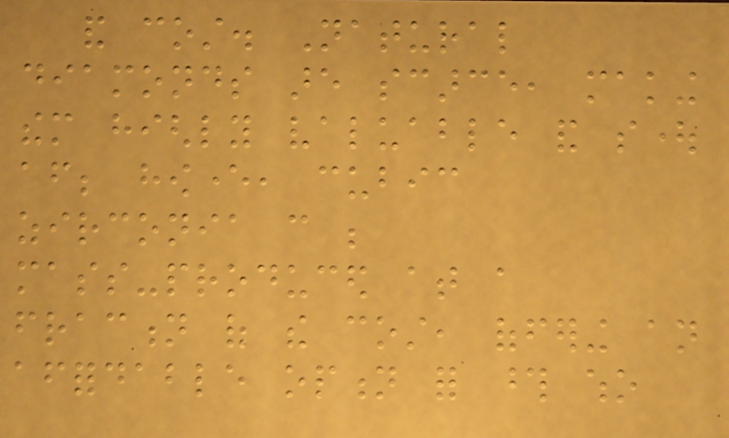and cost. Natural
diamonds are scarce, making
them highly valuable and sought
after; however, cubic
zirconia can be
mass-produced at a
fraction of the cost, offering an
affordable option for those who
